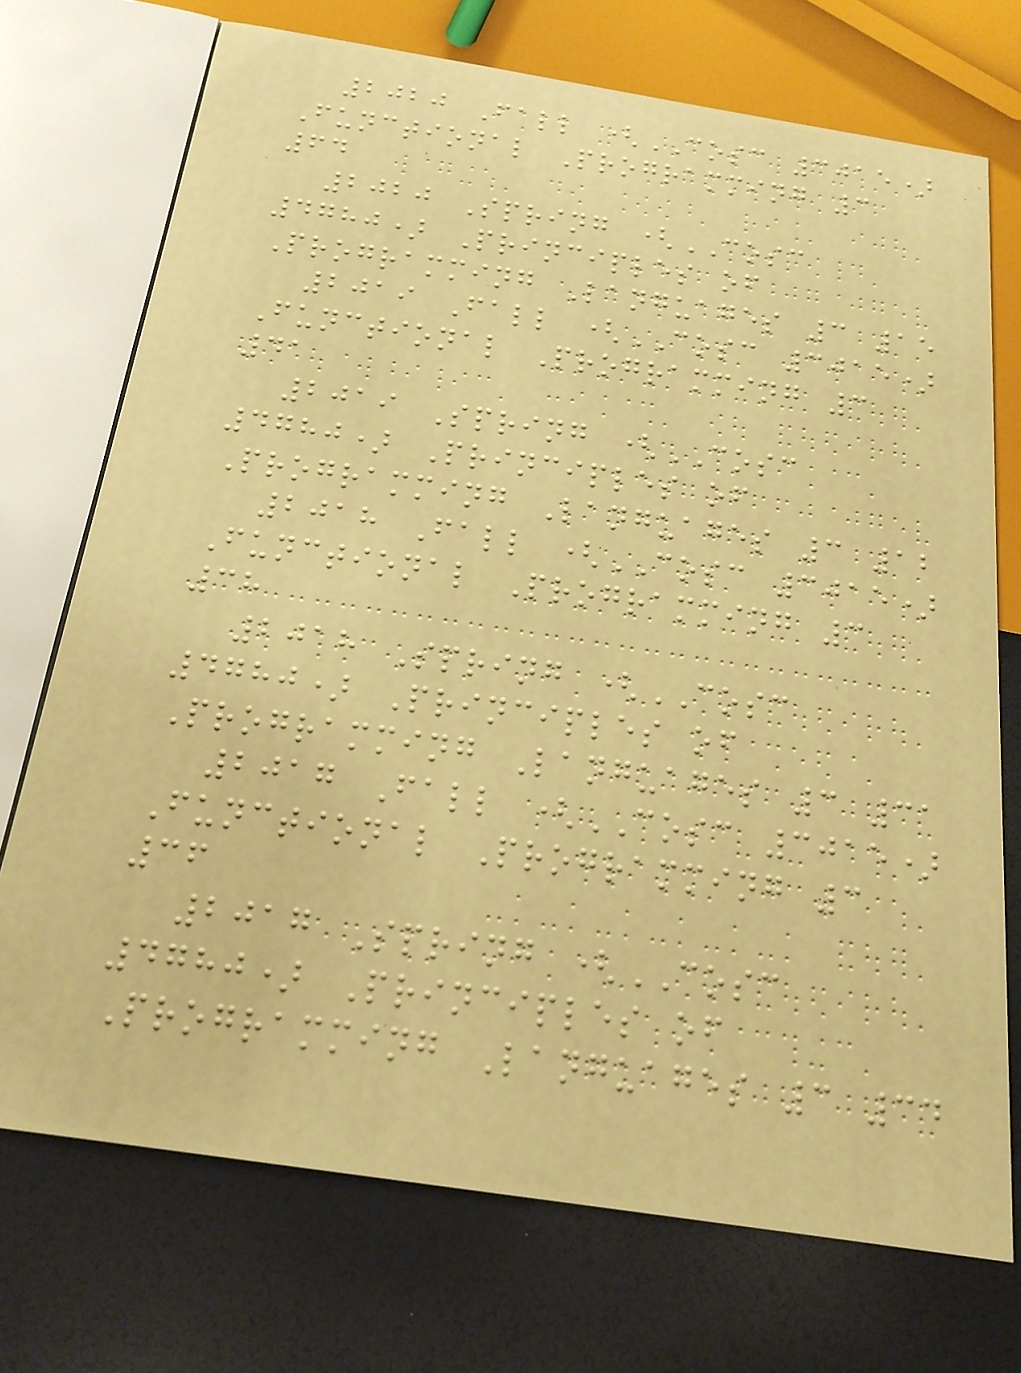2020 Fall (COSC 3015)
Functional Programming 3
64
2020 Spring (COSC
4780) Principles of
Programming Languages 3 15
2019 Fall (COSC 3015)
Functional Programming 3
41
2019 Spring (COSC
4780) Principles of
Programming Languages 3 12
2018 Fall (COSC 3015)
Functional Programming 3
38
2018 Spring (COSC
4780) Principles of
Programming Languages 3 31
2017 Fall (COSC 3015)
Functional Programming 3
36
2017 Spring (COSC
4780) Principles of
Programming Languages 3 34
